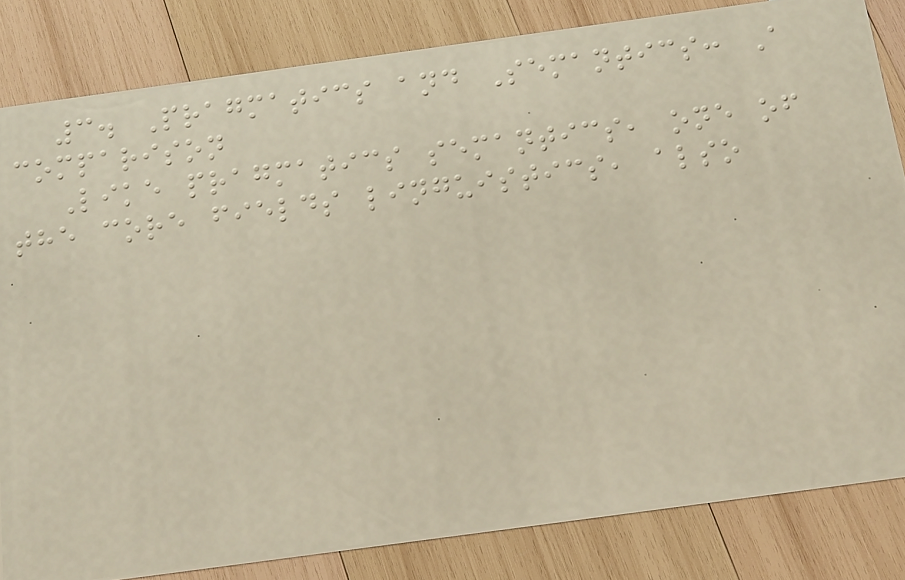3. Pragmatics and Semantics: A
comparison
Like pragmatics semantics, one of
the core fields linguistics, also
